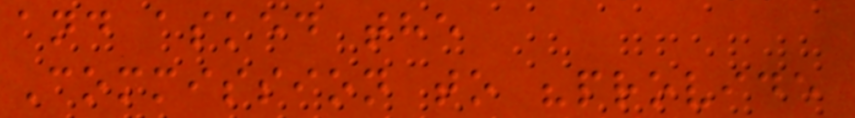and asked the
Commission to "provide
